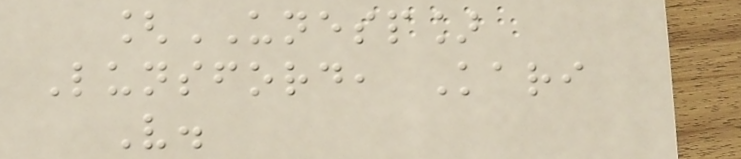[UNESP]
Lunsford, Kari
V.
